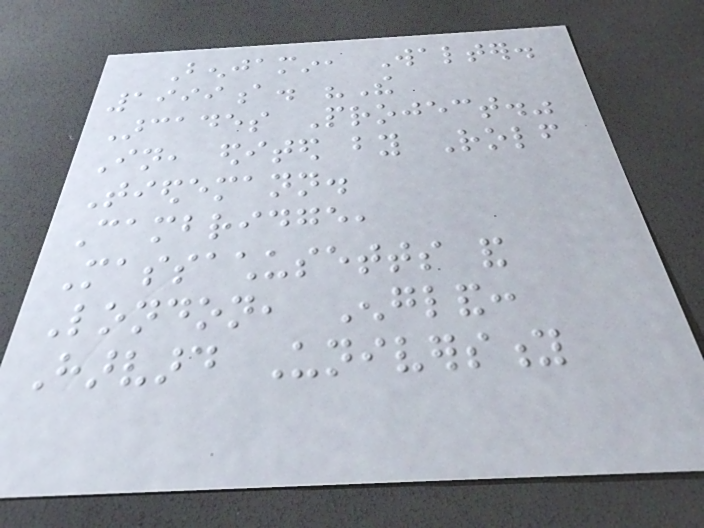Benjamin, Walter.
1999a. "The
Arcades Project."
In, edited by Rolf
Tiedemann.
Cambridge,
Massachusetts and
London, England:
Harvard University
